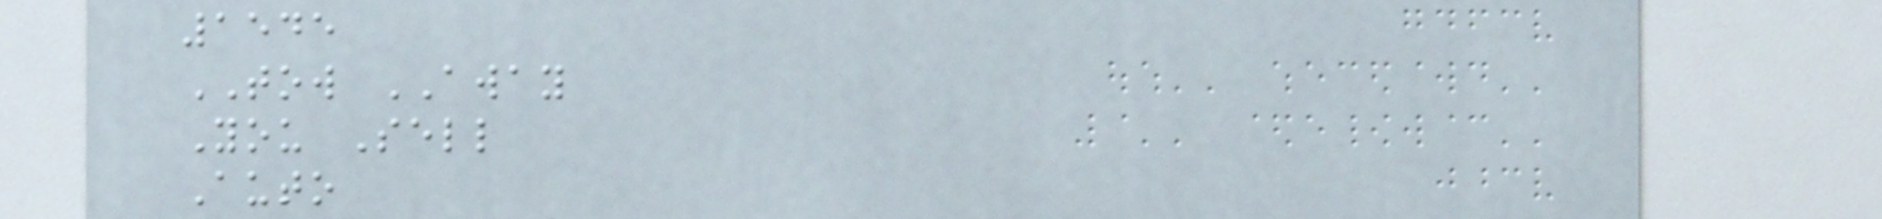1545
TOW AWAY
You Sell
Auto
